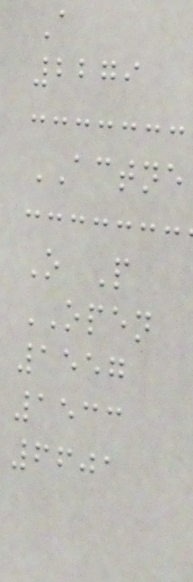A
2279
ACTNE
O P
OPEN
1557
1533
6601
